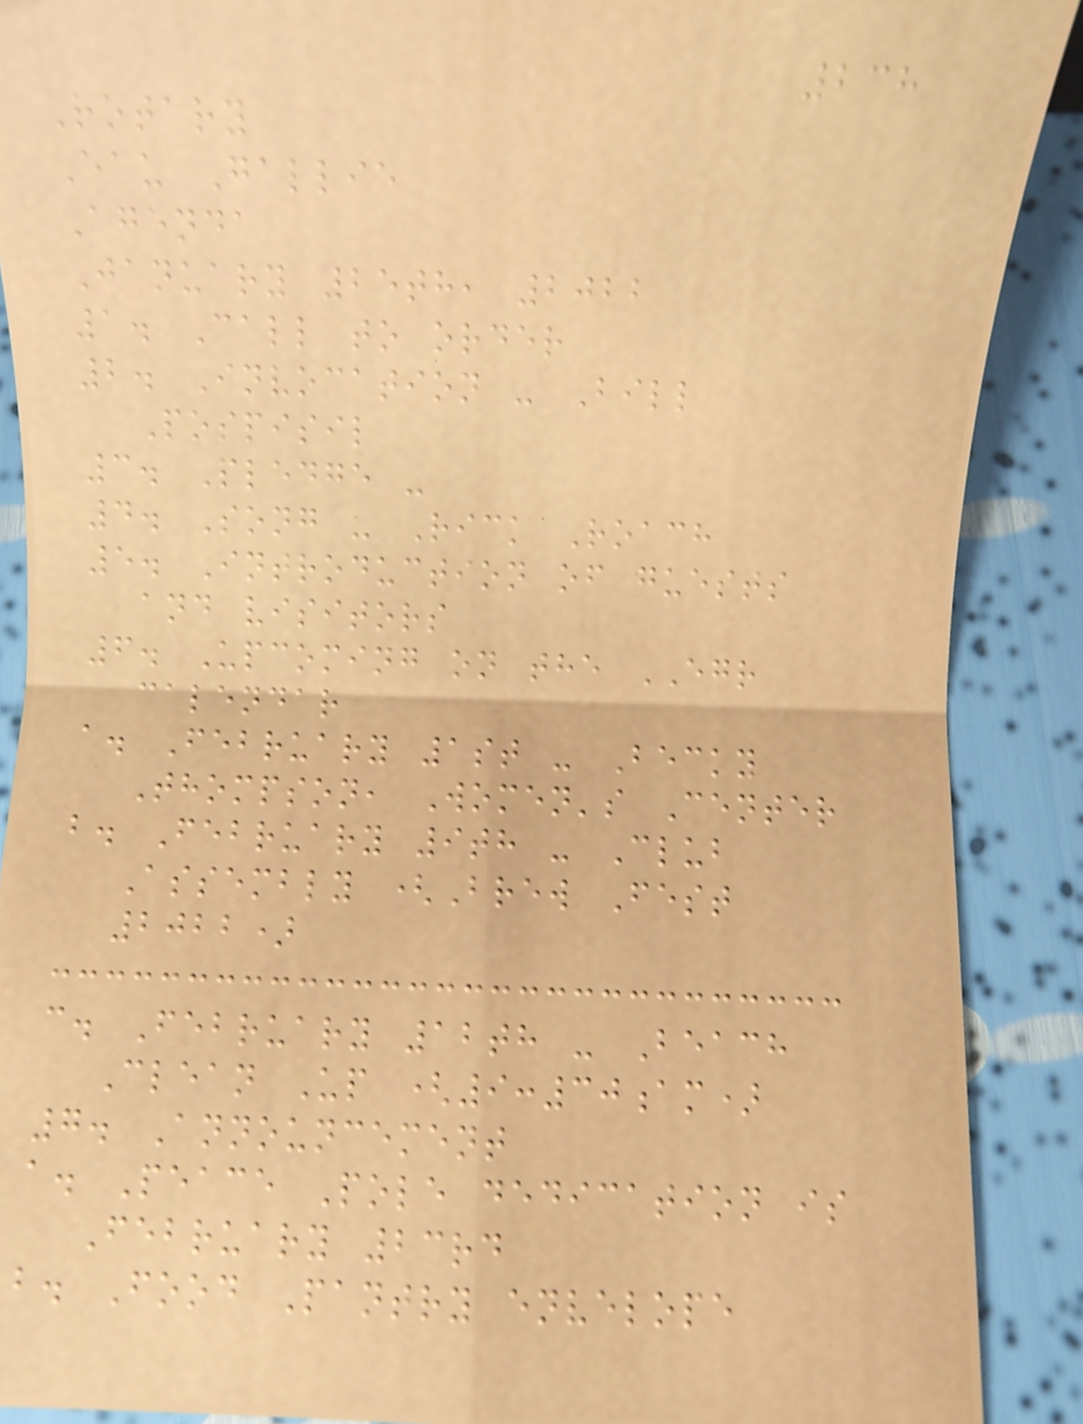238
Rotary
Eau Gallie
Agenda
January 25th, 2022
1. Call to order
2. Invocation - Bill
Pospisil
3. Pledge -
4. Song - Rick Roach
5. Introduction of guests
and visitors
6. Upcoming on the EGR
calendar
a. February 1st - Becky
Thompson, Women's Center
b. February 9th - Club
Assembly (Brew Fest
2022)
c. February 12th - Beach
Clean Up (9:30am)
7. Announcement
a. Peace Pole dedication is
February 23rd
b. Food Pantry envelope
